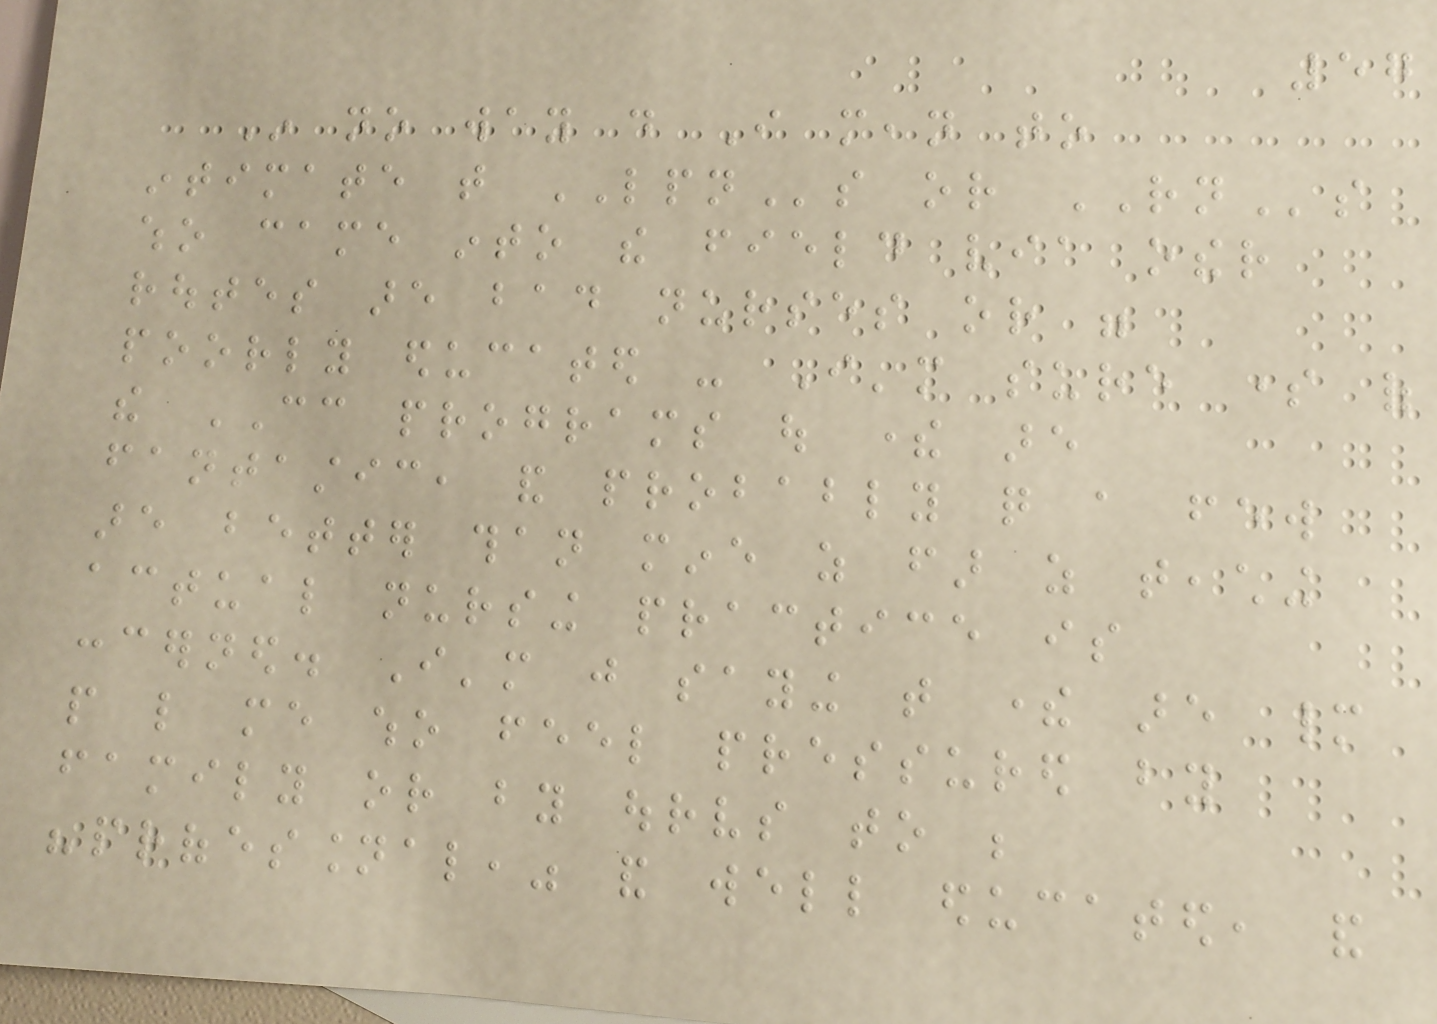57
In no way do I mean to
intimate that LPNs or RNs
who came into the field via other
routes are bad nurses or were
poorly educated - I'm sure some of
the CC programs out there are
fantastic, and probably quite a few
are better than mine as far as teaching
actual nursing practice is
concerned. I'm just saying that there are many
people like me who feel pressured by
family or by ourselves to be
"professional," and well educated, and
